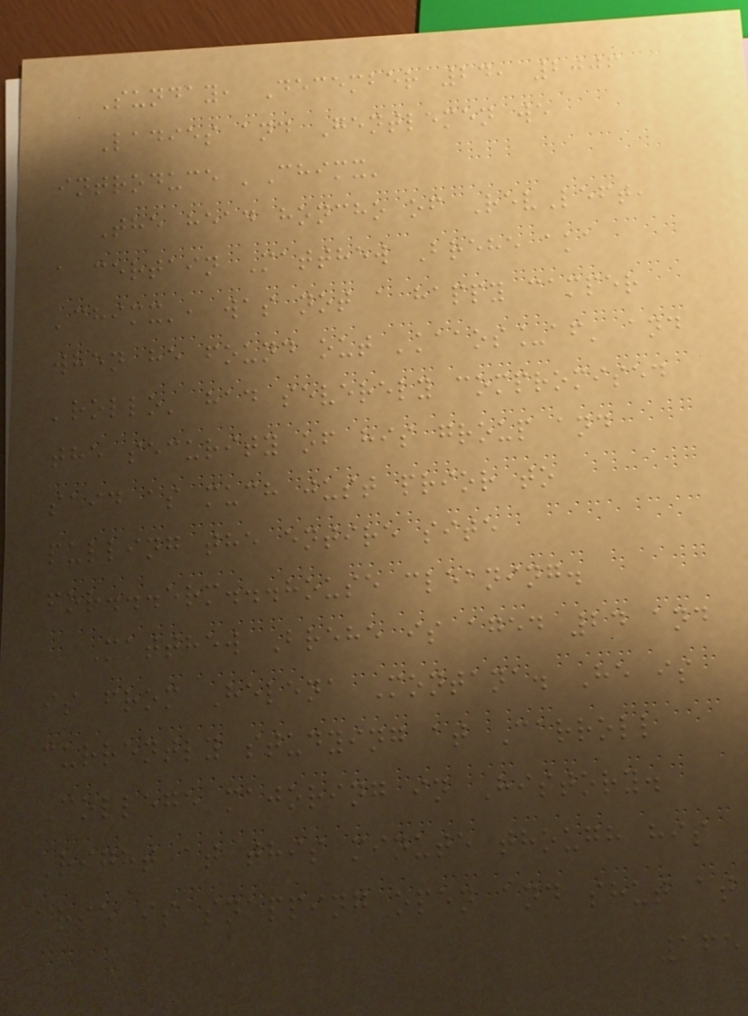Sunday, December 24, 2006
Ladies and Gentlemen we
introduce 'Chimx'
The head honcho of RevLeft,
a certain Matthew Brehe aka
'chimx', was not a happy camper
when he found out 'kaaos_af' and
'rollo' had severely compromised
the security of his group and
said as much just prior to
pulling the entire site
for...erm...house cleaning.
Matthew Brehe is aged 24 and
is from Helena Montana. He is
currently studying at Carroll
College majoring in History.
Right at this minute though his
arse is snapping open and shut at
165
